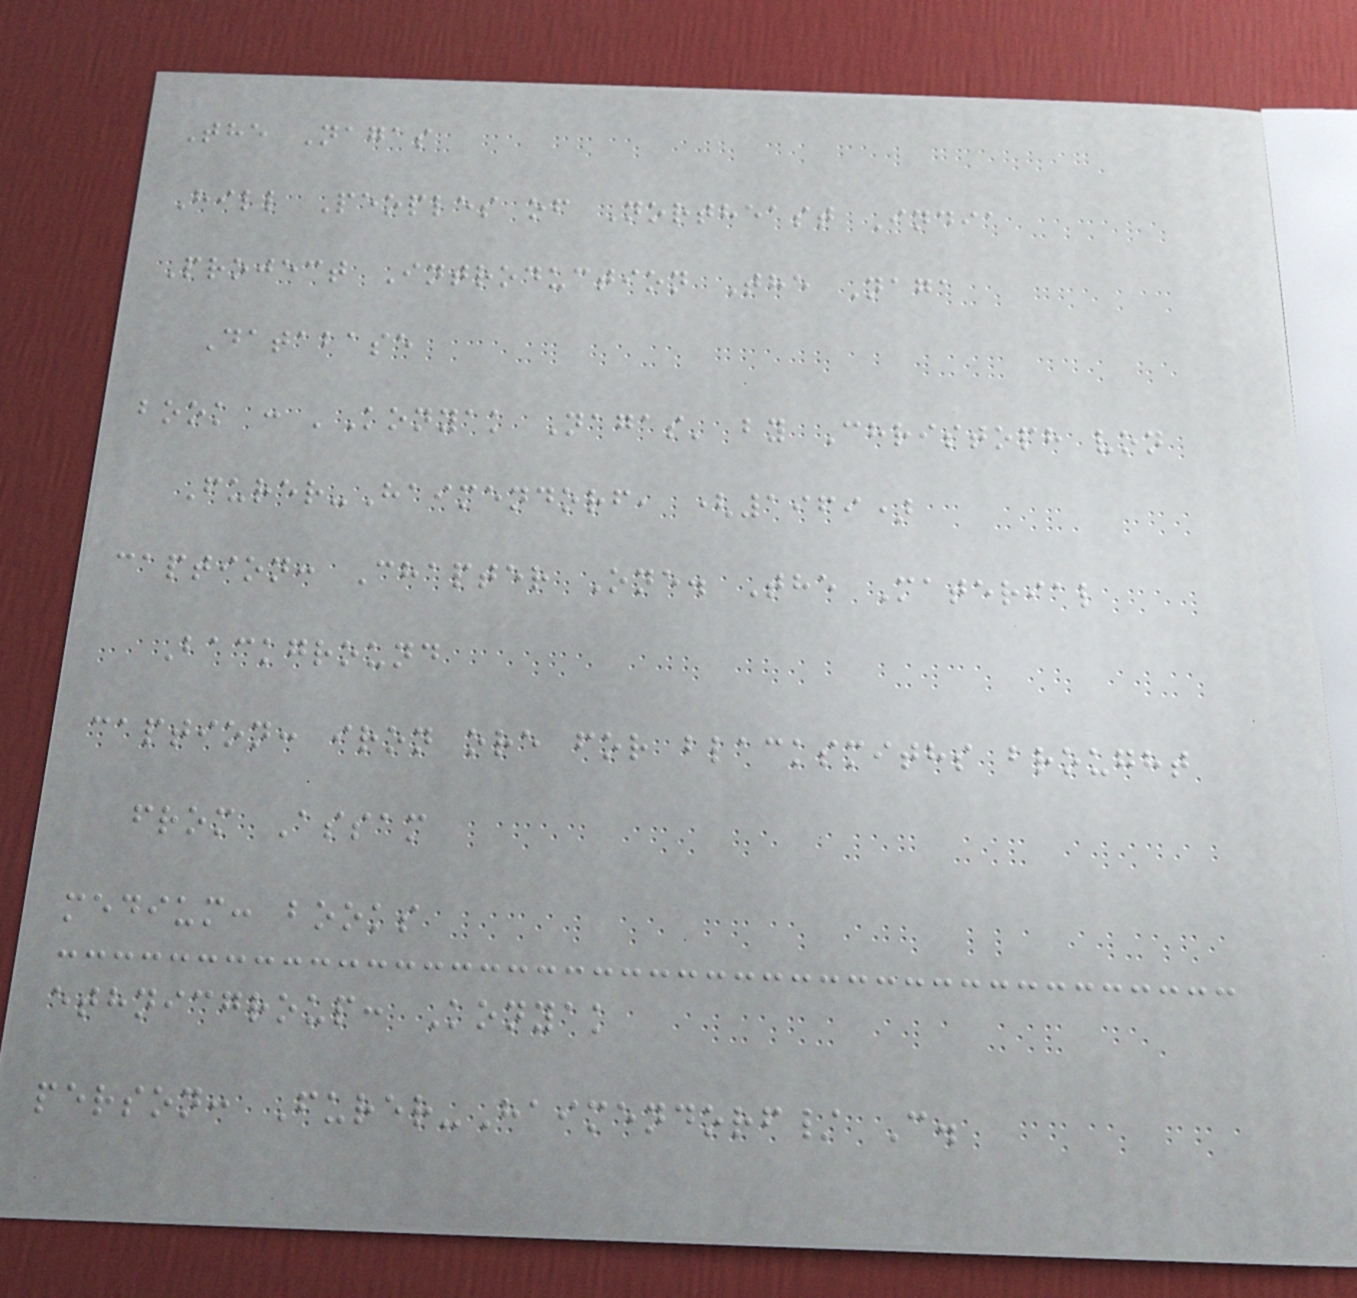The Nagas
Hill Peoples of Northeast India
Project Introduction The Naga
Database
book : 'Konyak Nagas' by Christoph von
Furer-Haimendorf, (1969)
caption: Chapter One. The Material
Background
caption: iron ore for blacksmiths brought
from Assam
medium: books
ethnicgroup: Konyak
person: Furer-Haimendorf/ C.
